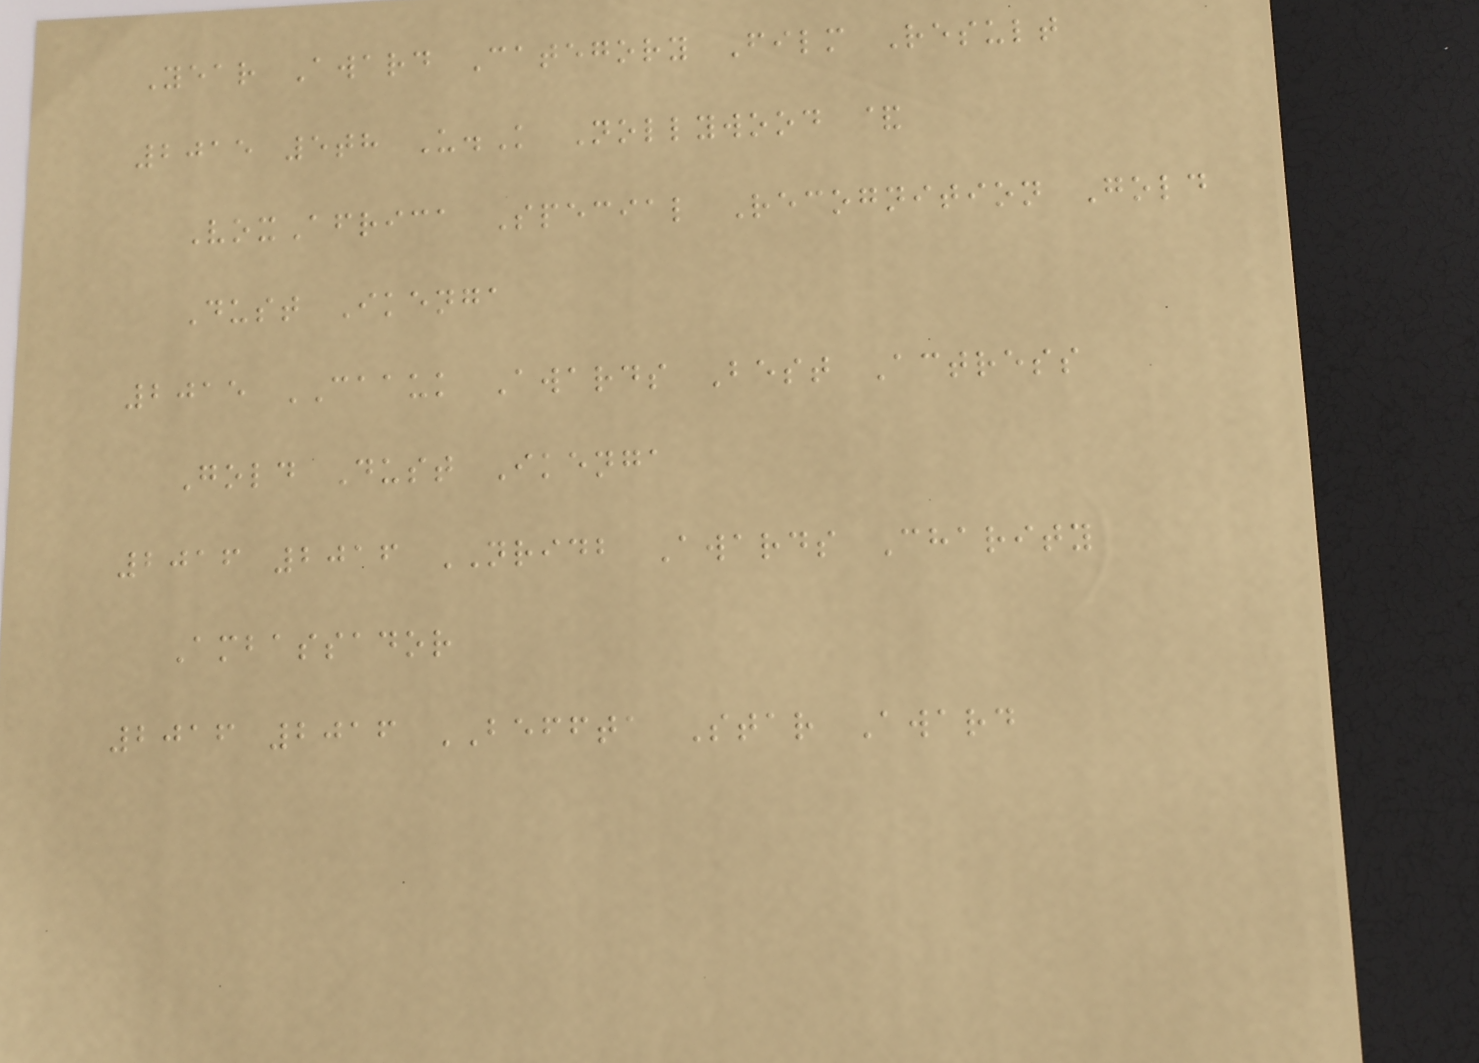Year Award Category Film Result
2015 5th U.K Nollywood &
VoxAfrica Special Recognition Gold
Dust Ikenga
2015 CAAUK Awards Best Actress
Gold Dust Ikenga
2016 2016 NRIDB Awards Charity
Ambassador
2016 2016 BEFFTA Star Award
